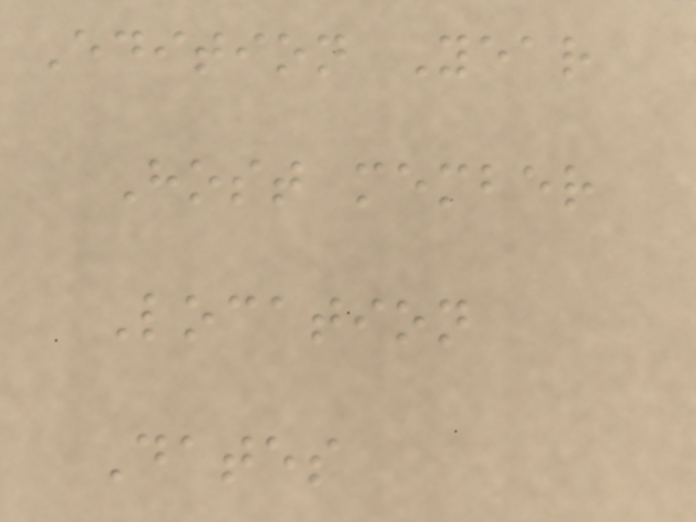Edition Year
Host member
Location
Dates
